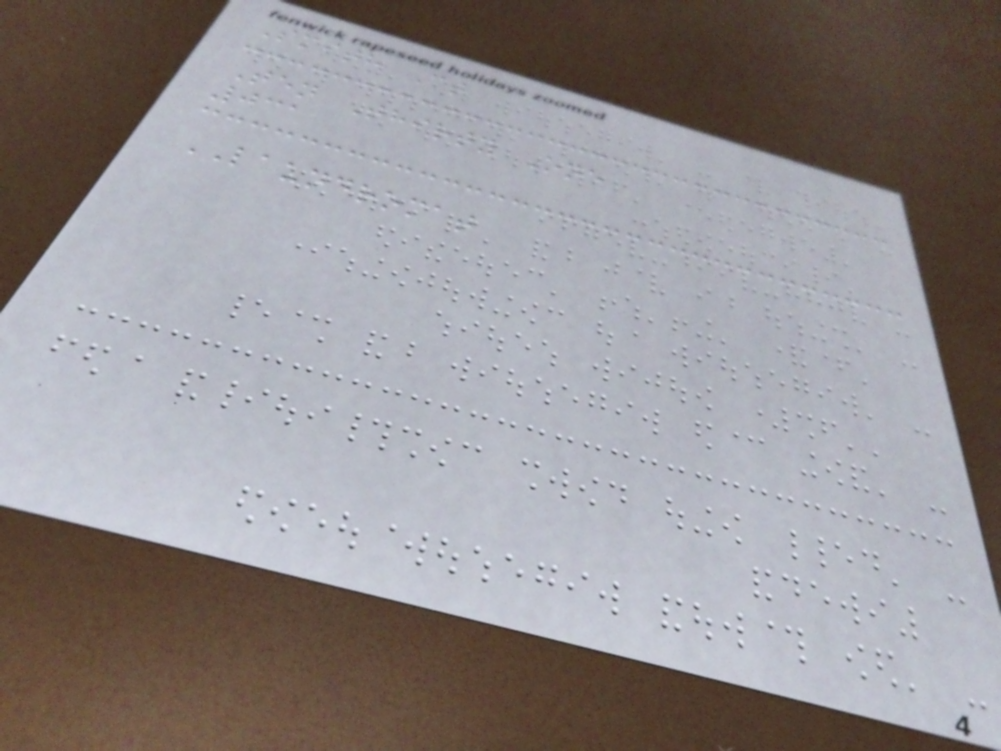Smith Ct
Ten Thirty One
031
LAUNDROMAT
